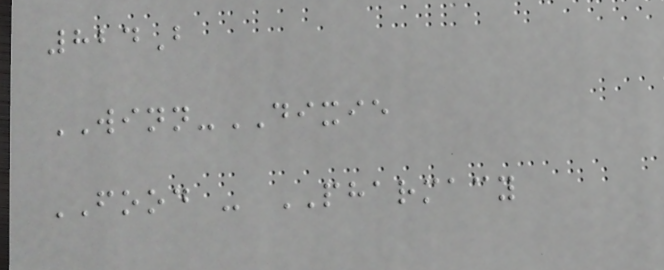824B
WINN-DIXIE
FOOD - PHARMACY
